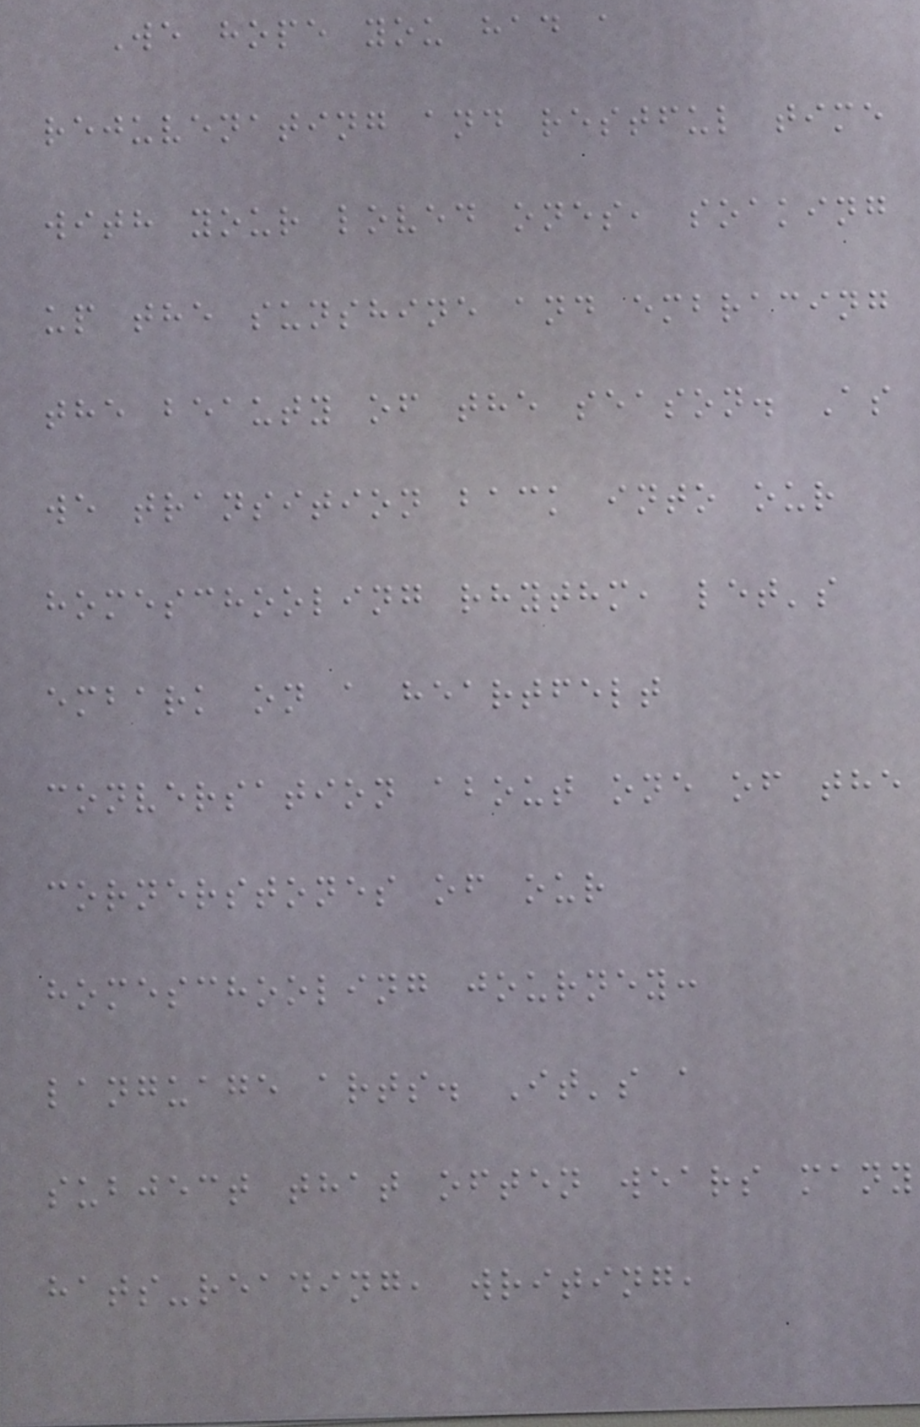We hope you had a
rejuvenating and restful time
with your loved ones, soaking
up the sunshine and embracing
the beauty of the season. As
we transition back into our
homeschooling rhythm, let's
embark on a heartfelt
conversation about one of the
cornerstones of our
homeschooling journey:
language arts. It's a
subject that often wears many
hats-reading, writing,
